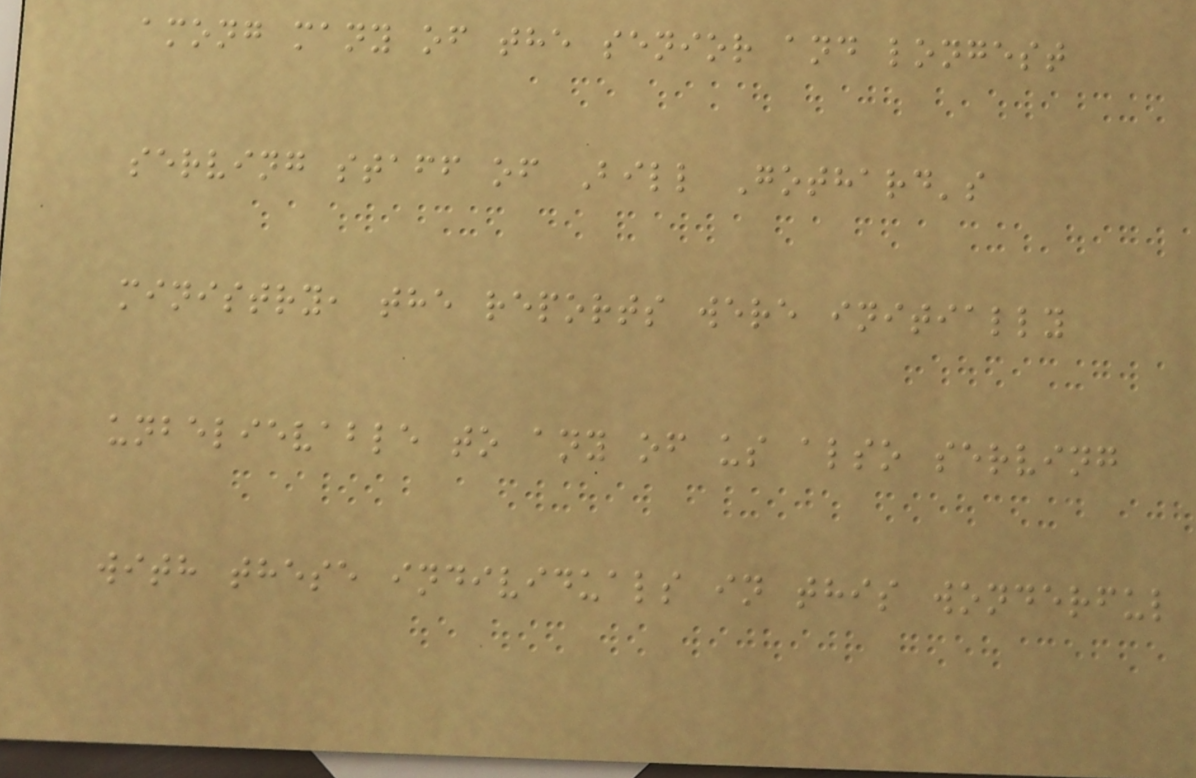among many of the senior and longest
serving staff of Bill Gothard's
ministry, the reports were initially
unbelievable to any of us also serving
with these individuals in this wonderful
